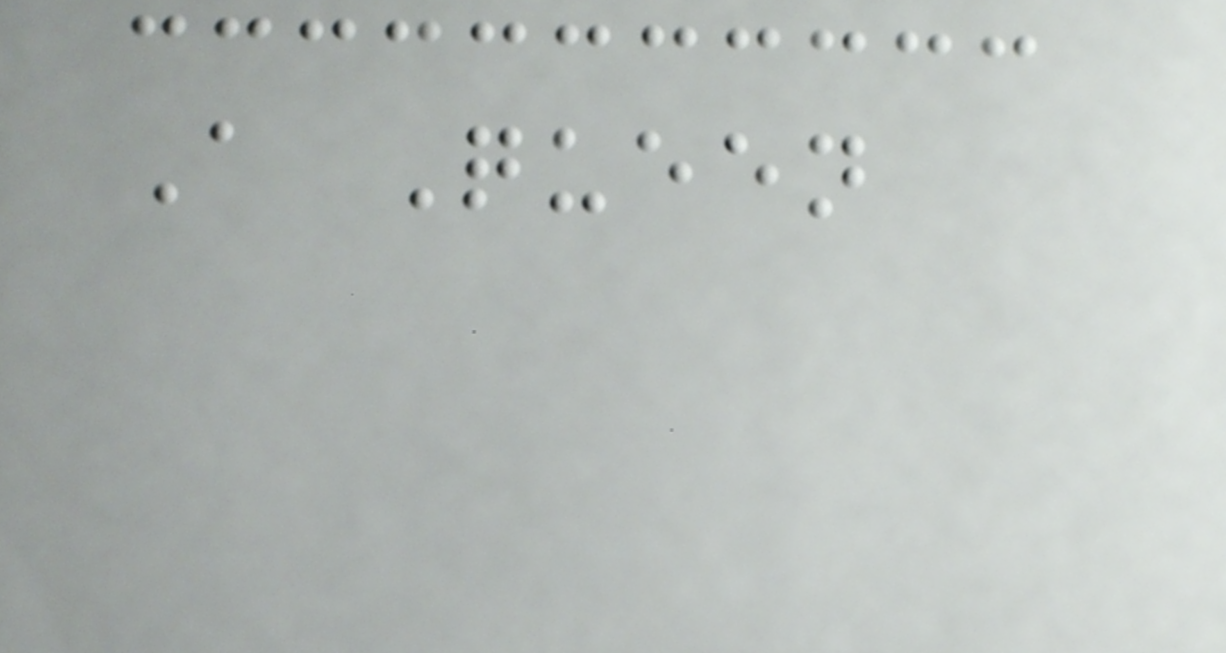A Queen
